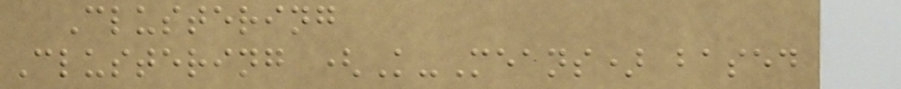Clustering
Clustering (K-Means) based
